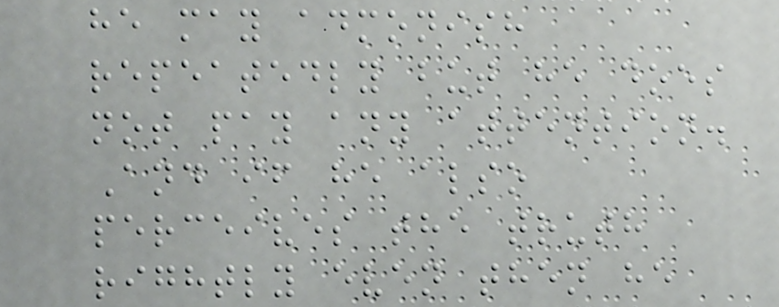he may admonish
repeatedly but he does
not pay any attention.
And if he also
perceives the truth
rightly even then he
